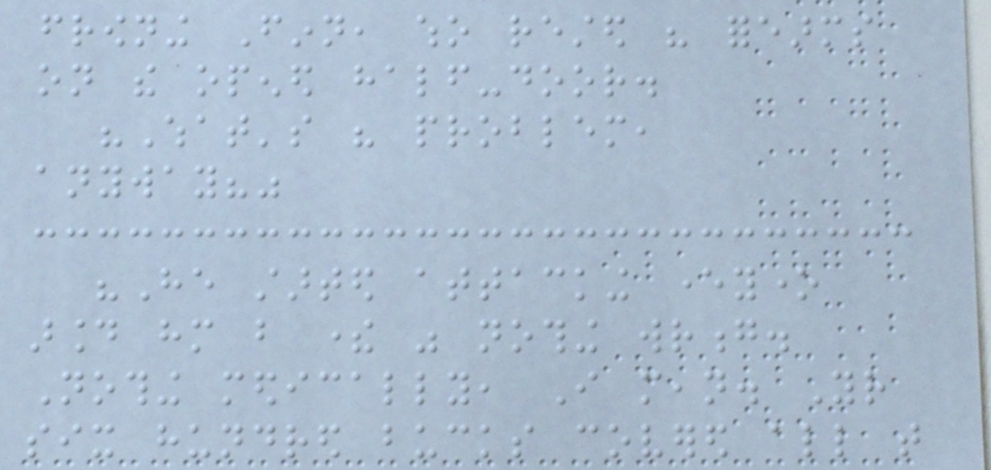frowning Finn, who rested his forearms
on the opened half-door.
"What's his problem,
anyway?"
"He started attacking everyone
around him but there was nothing wrong.
Nothing medically, I mean. Your
six hundred bucks covered all that
